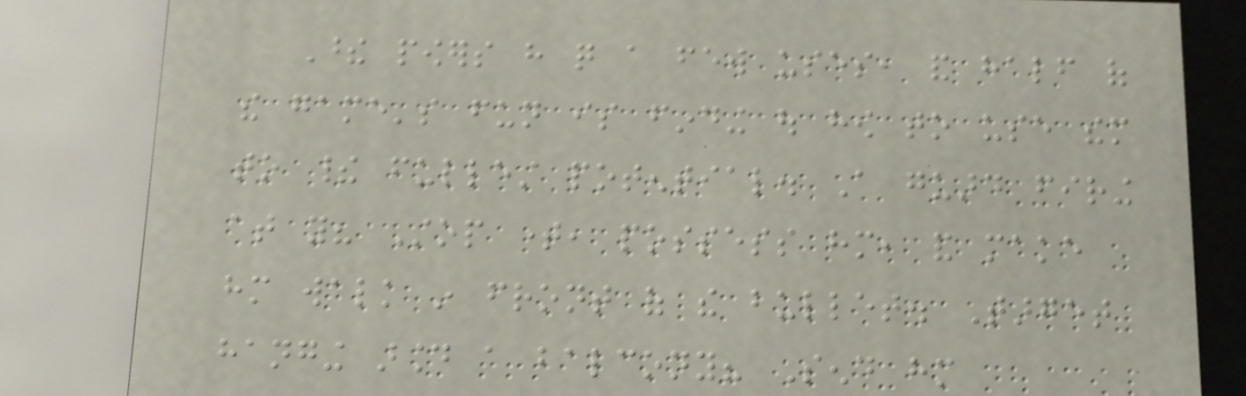These powers have quite a few uses, and half of
the game's fun is finding out how to use them
to their fullest potential. A guard firing
at you? Stop time, possess him, and make
him walk in front of the bullet. Target
hanging around a balcony? Send him
